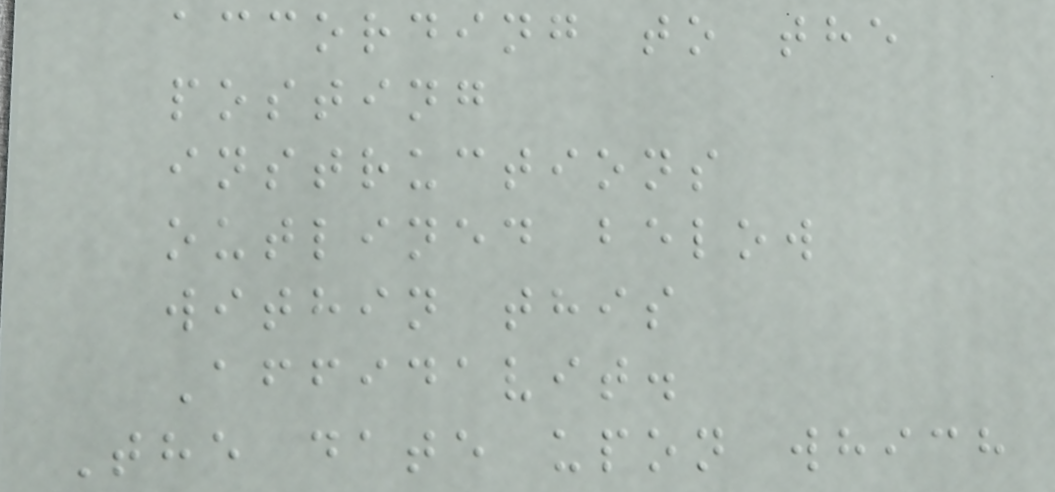according to the
posting
instructions
outlined below
within this
Affidavit.
The date upon which
